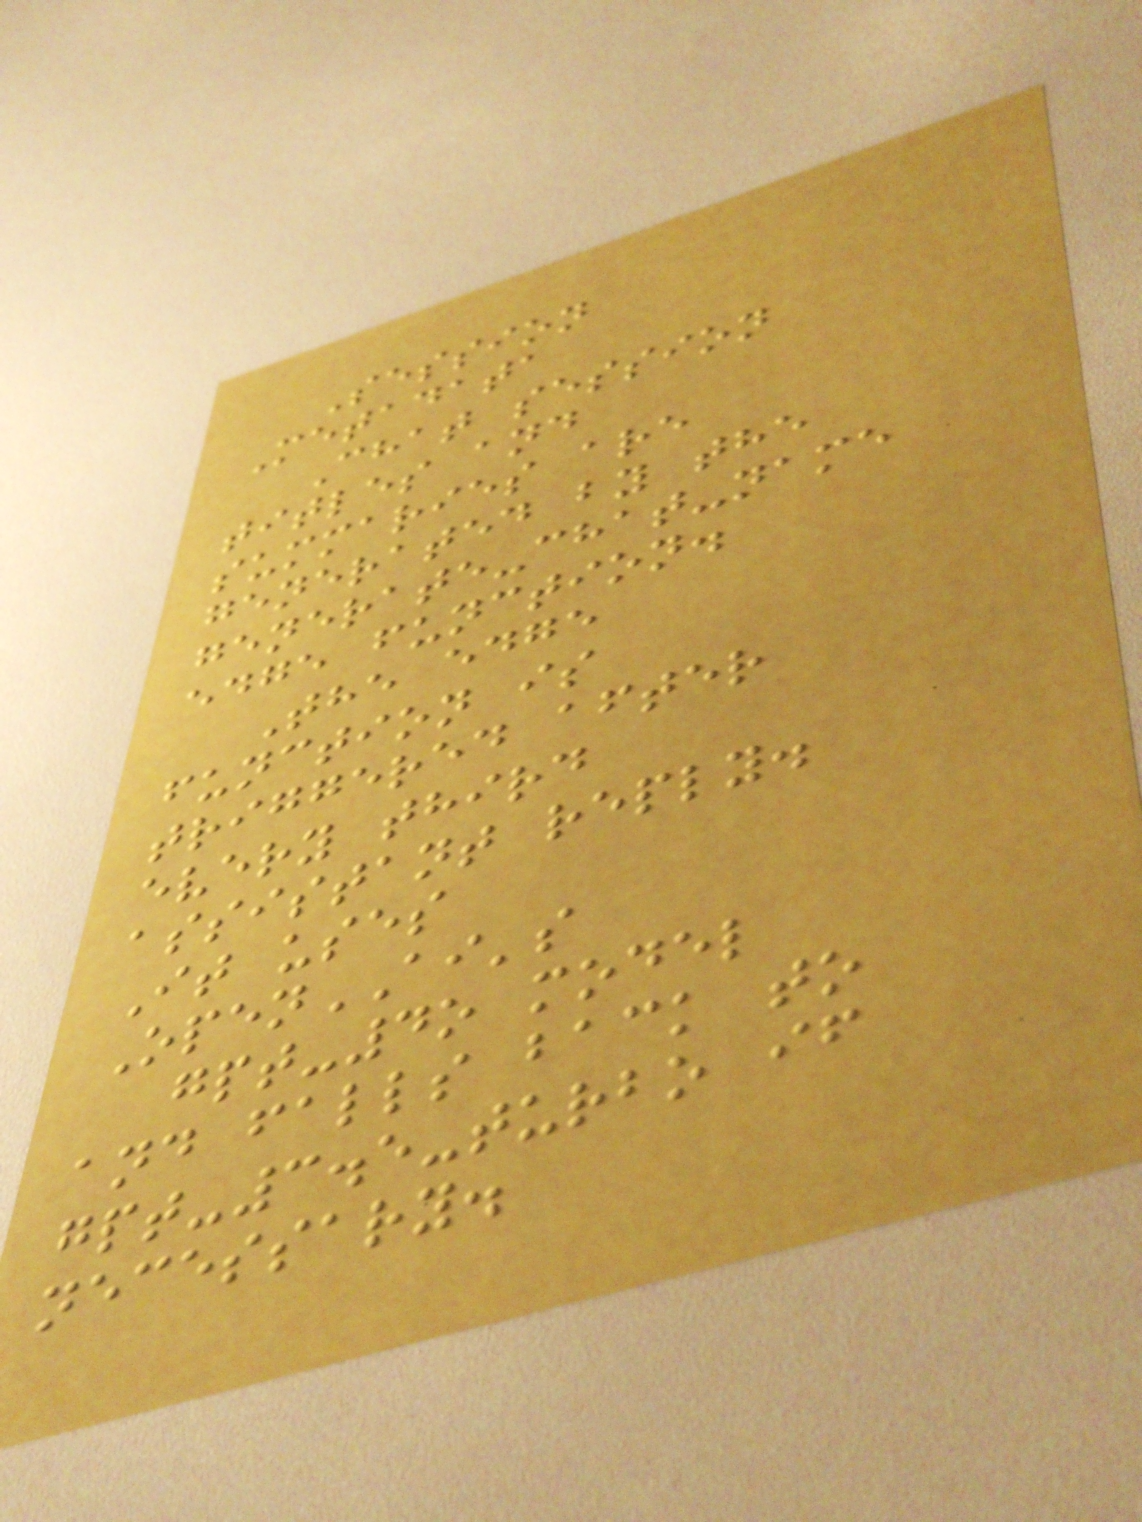Session
Metadata
Chat session
titles and
summaries are
generated by the
generate-chat-name
edge function.
The edge
function is
triggered after
every third
assistant reply.
It uses
OpenAI's
gpt-4o model
and falls back to
gpt-3.5-turbo if
necessary.
